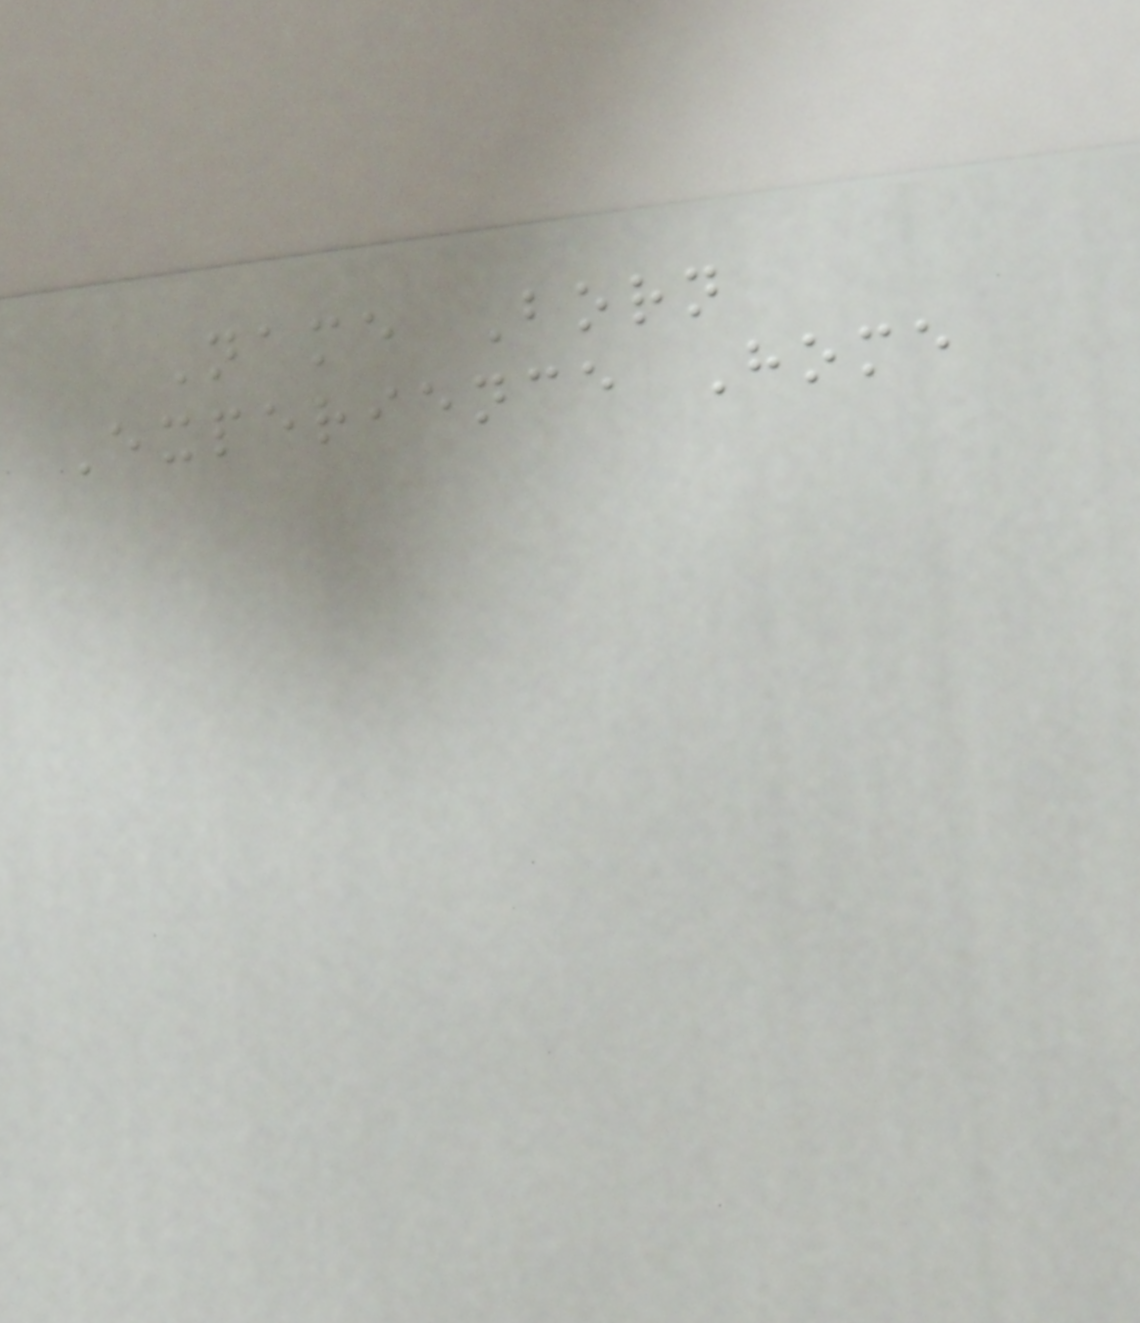Name Born
Experience Home
